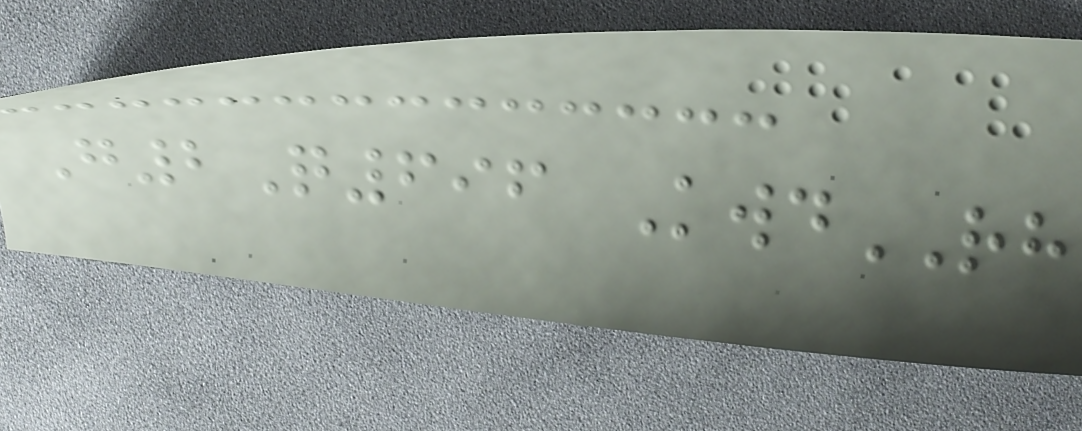G2Q696 KwdRH
